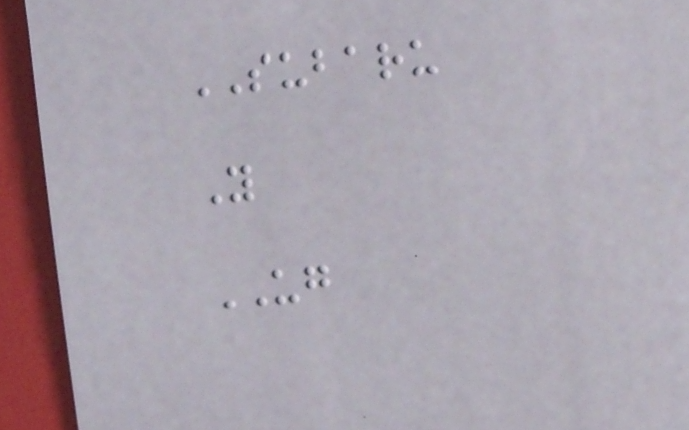SUBARU
Y
UG
